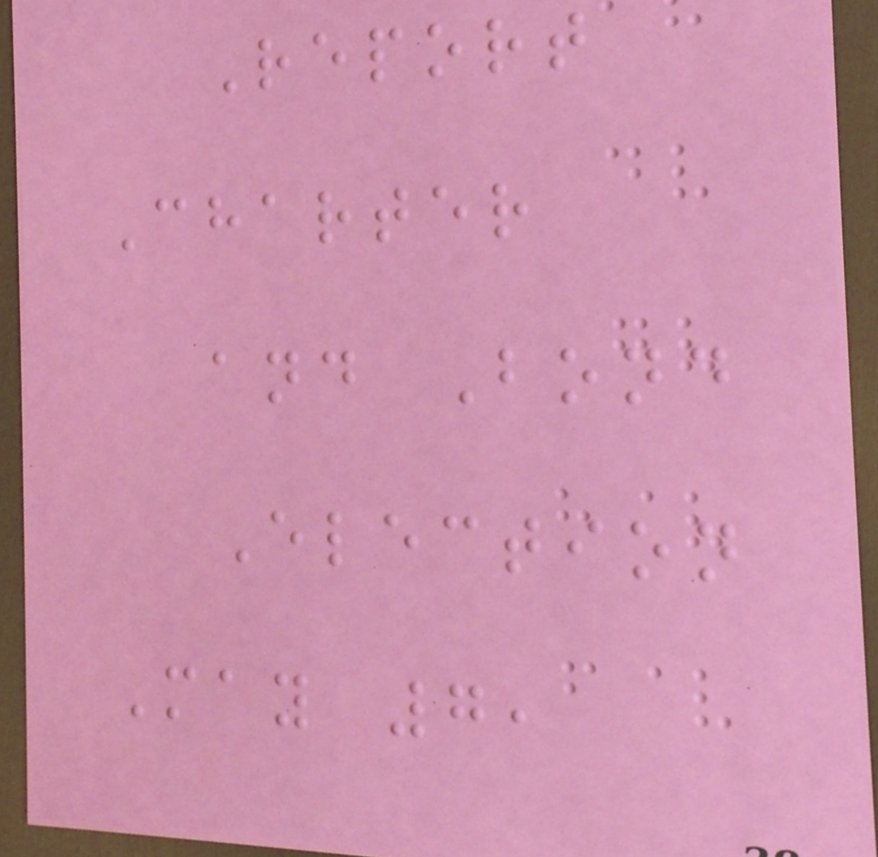Report
Charter
and Bond
Election
May 7,
